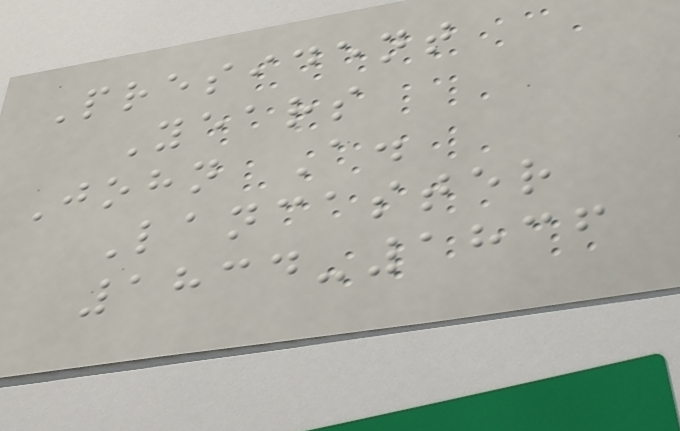President
Years
John A.
Lancaster
1834-1836
